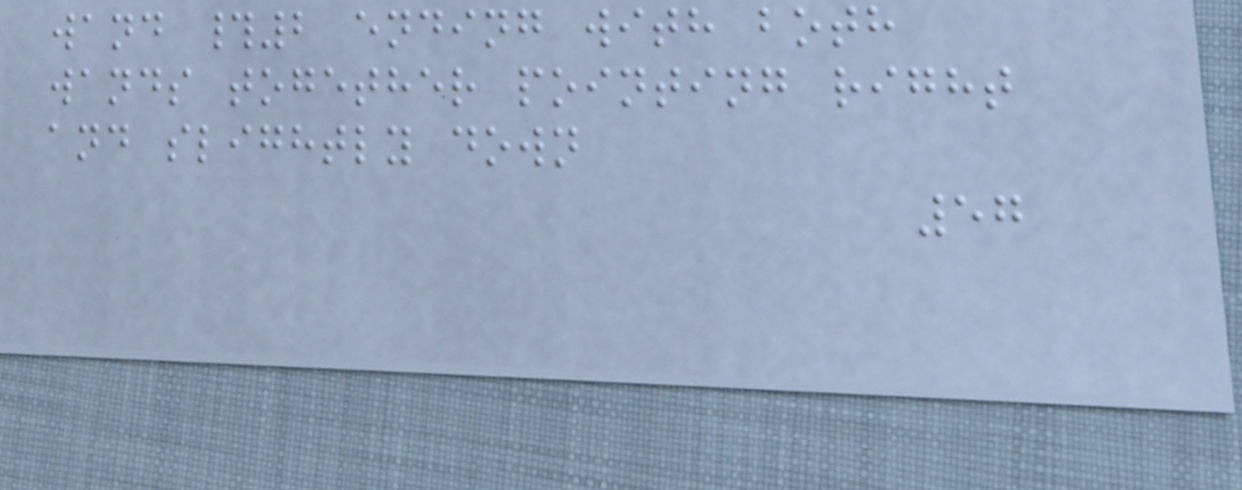wand #2 ending with both
wands together pointing right
and slightly down
57
